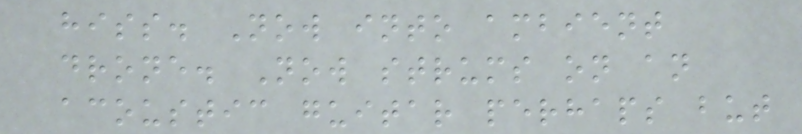hiss. Now into ambient
drone. Now strums on an
acoustic guitar perhaps but
